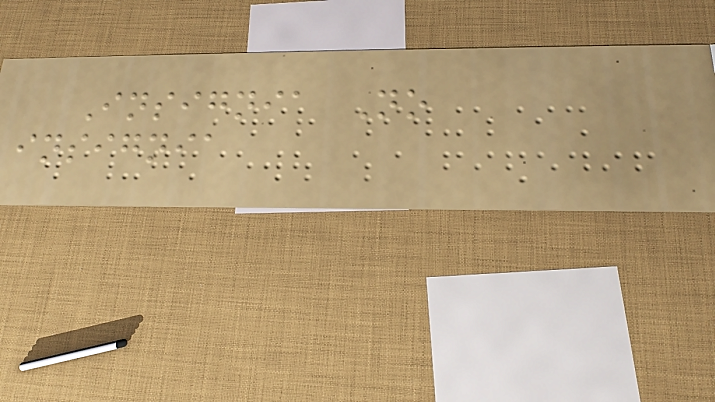Insignia No
insignia
